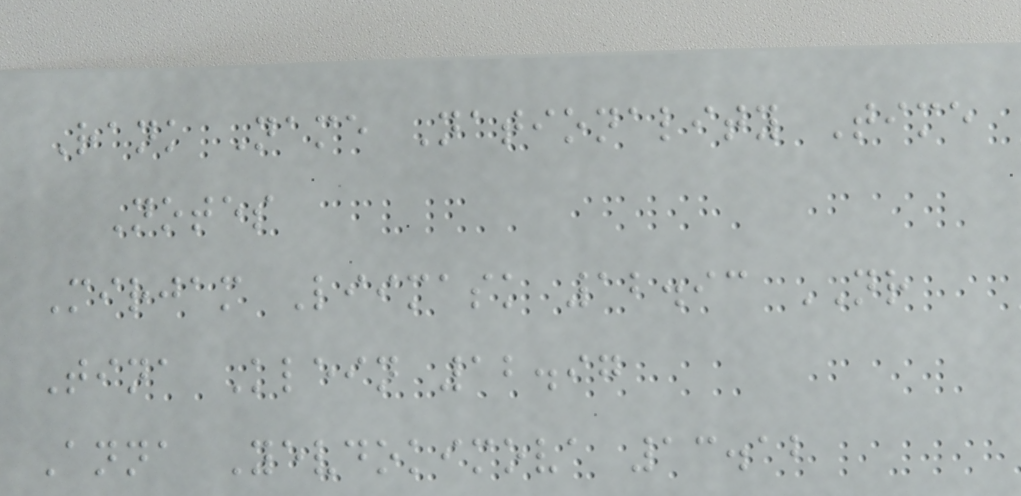Rank Name Nationality Time
Notes
Mirjam Liimask 12.93 NR
Tina Klein 12.97
Anna Yevdokimova 13.12
